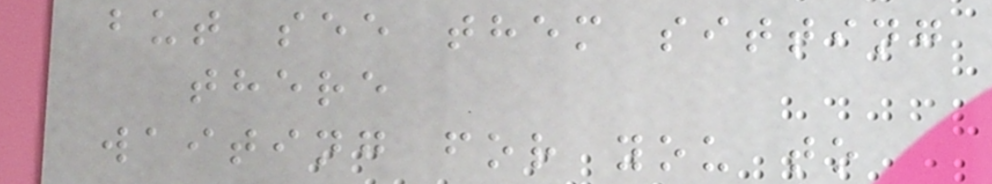but see them sitting
there
waiting for you to
